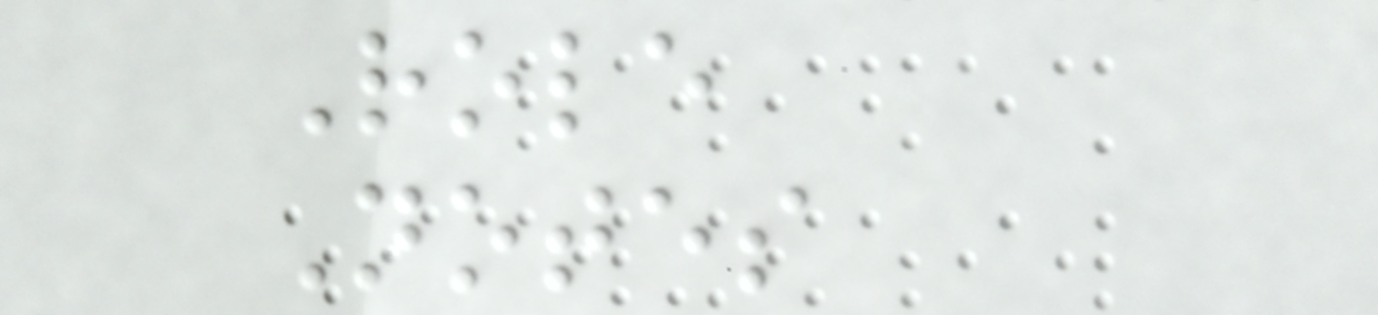Role
Notes
